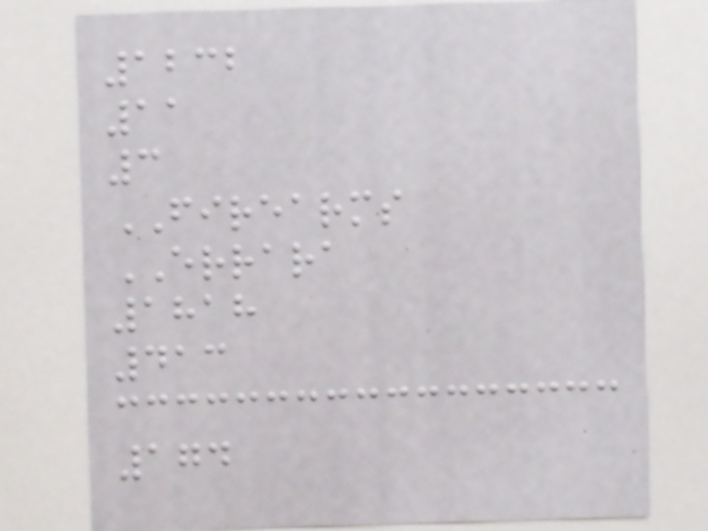1232
11
3
FIREARMS
ERRARA
1818
413
174
